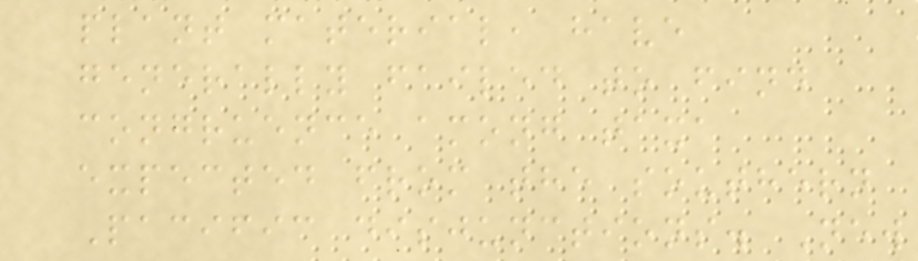plant material, have
generally failed to find
congruence among taxa
expected from the southern
Pacific disjunctions. New
